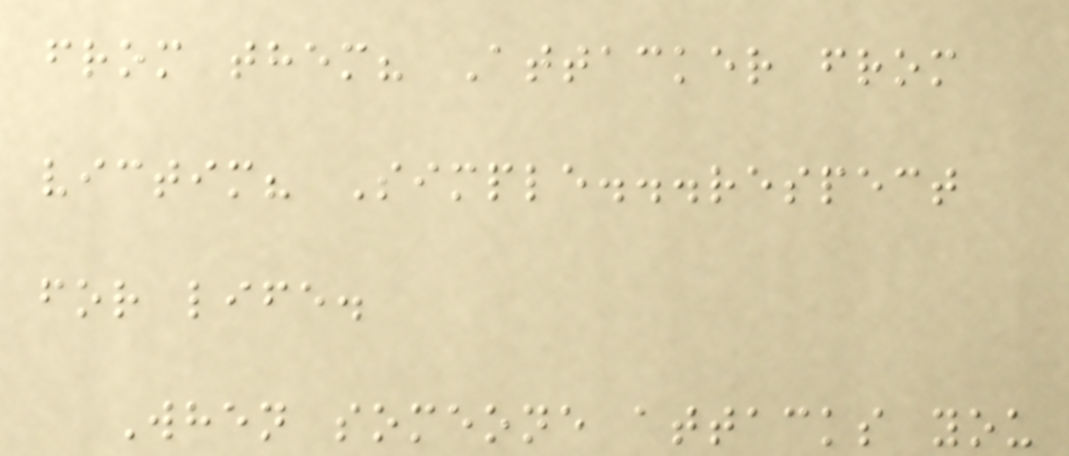from them? Attacker from
victim? Simple...respect
for life.
When someone attacks you
